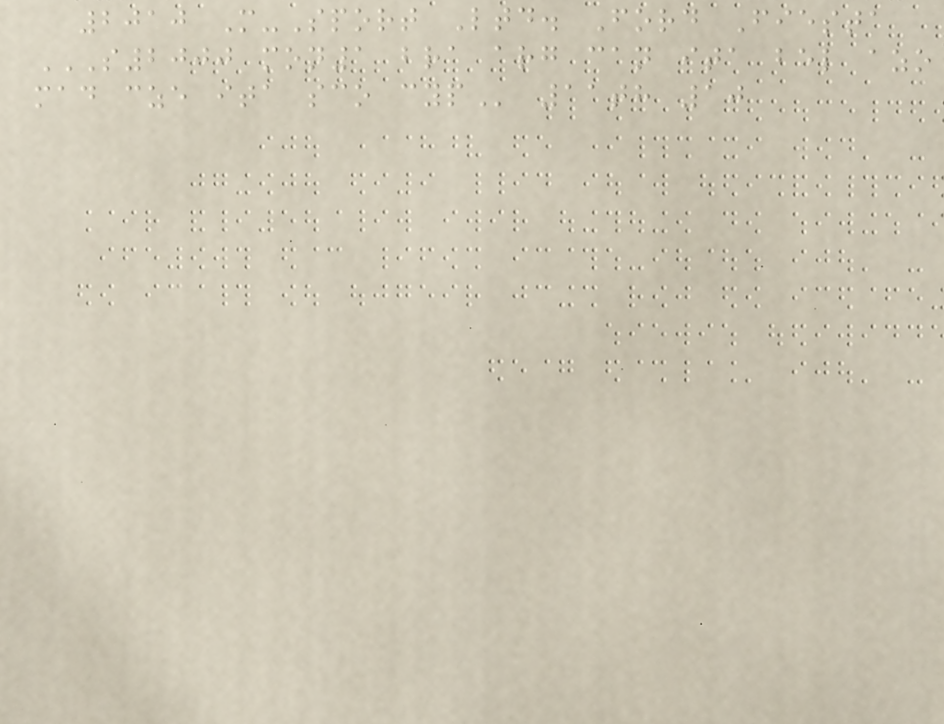2010 M-Sport Ltd. Ford Fiesta
S2000 MON1 BRA ARG CAN ITA BEL AZO
MAD CZE ITA SCO CYP 11th 10
